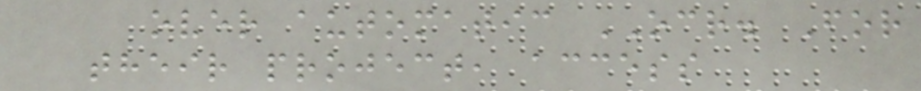over automatic OCR. For
their project, access
